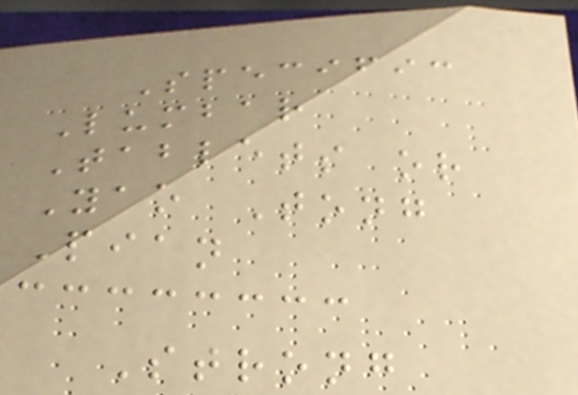Specific
Lumbar
Tablets or
Yao Tong
Pian
Strong
